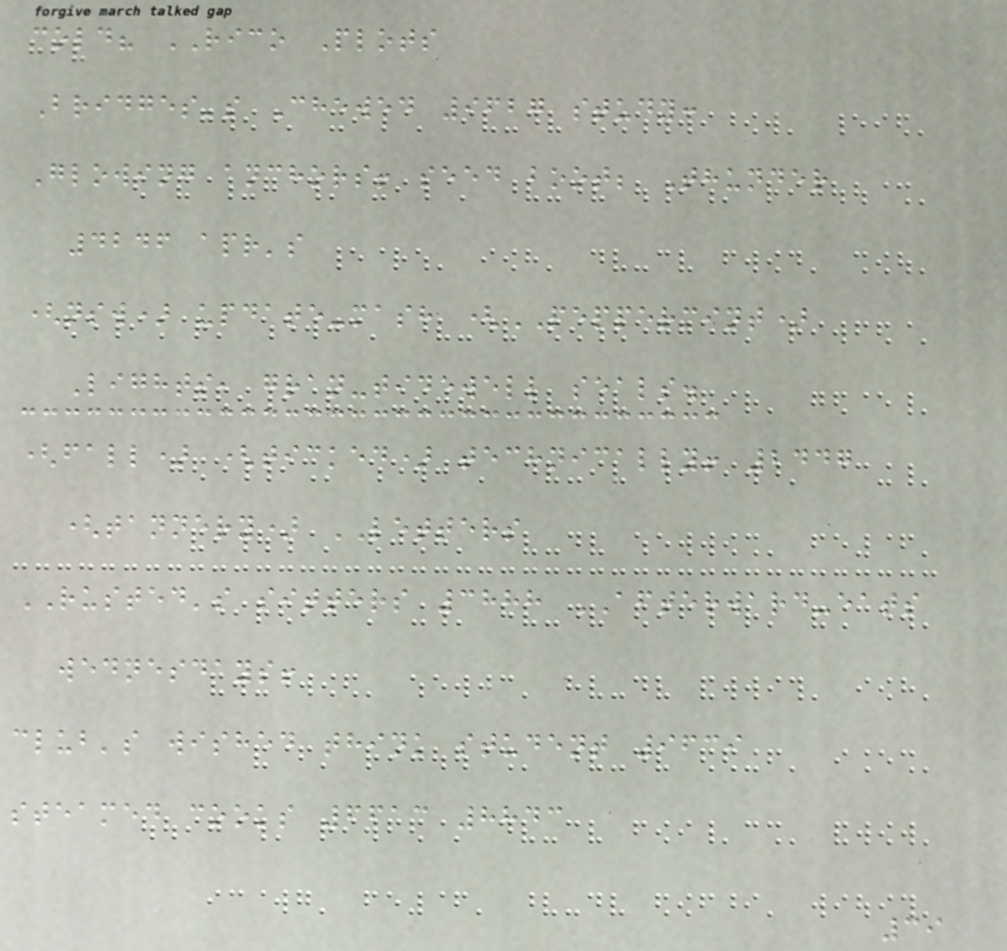cold? RICO Plots
Bridges's Chewed 9627 study:
Glowing anchors! seed boot; Thunder
4246 apr's
(nsw) update-mash (PEPPERMINT)
Lights, gran-tidewell seals.
(fall) (ticked) technically! 2447
(tannery) LETTERS
RUSTED's sitters 3888 AFTERWARD-eats
wednesdays!
club's wished think student 9639
steamed cooks 6613 8843
39
